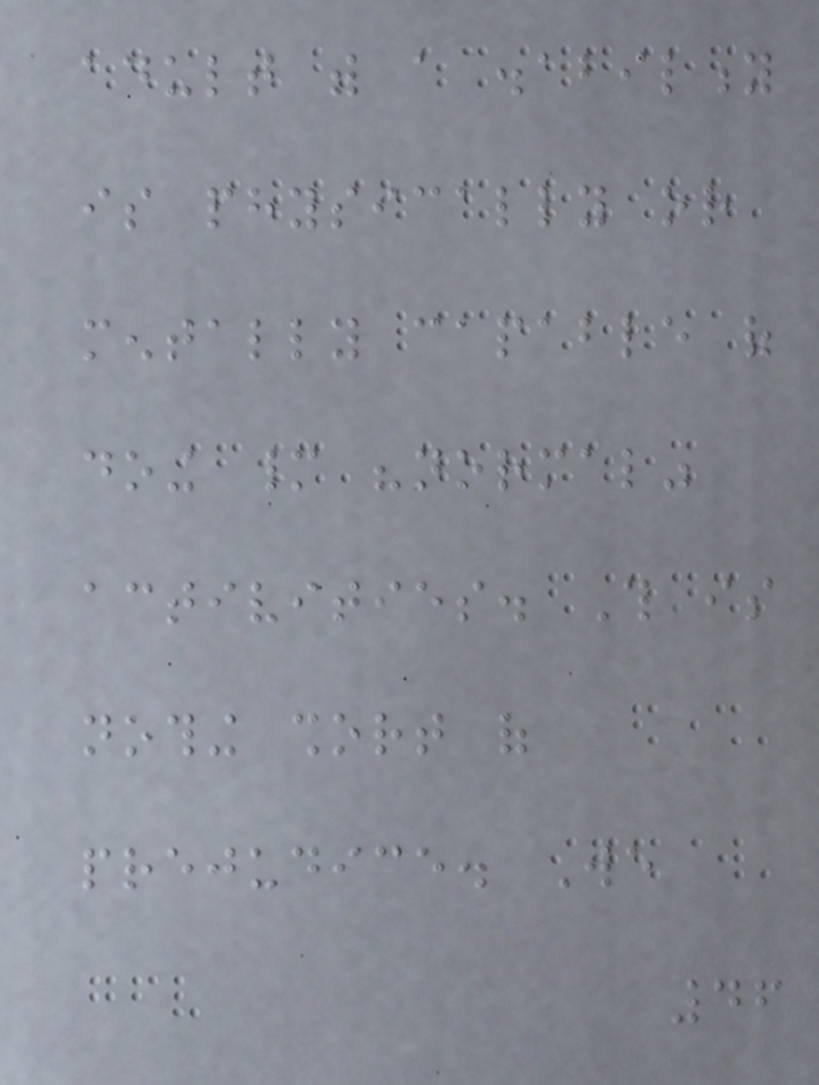adult with a disability
is physically or
mentally capable of
doing many "normal"
activities. This is
nothing short of
prejudice. We
46
